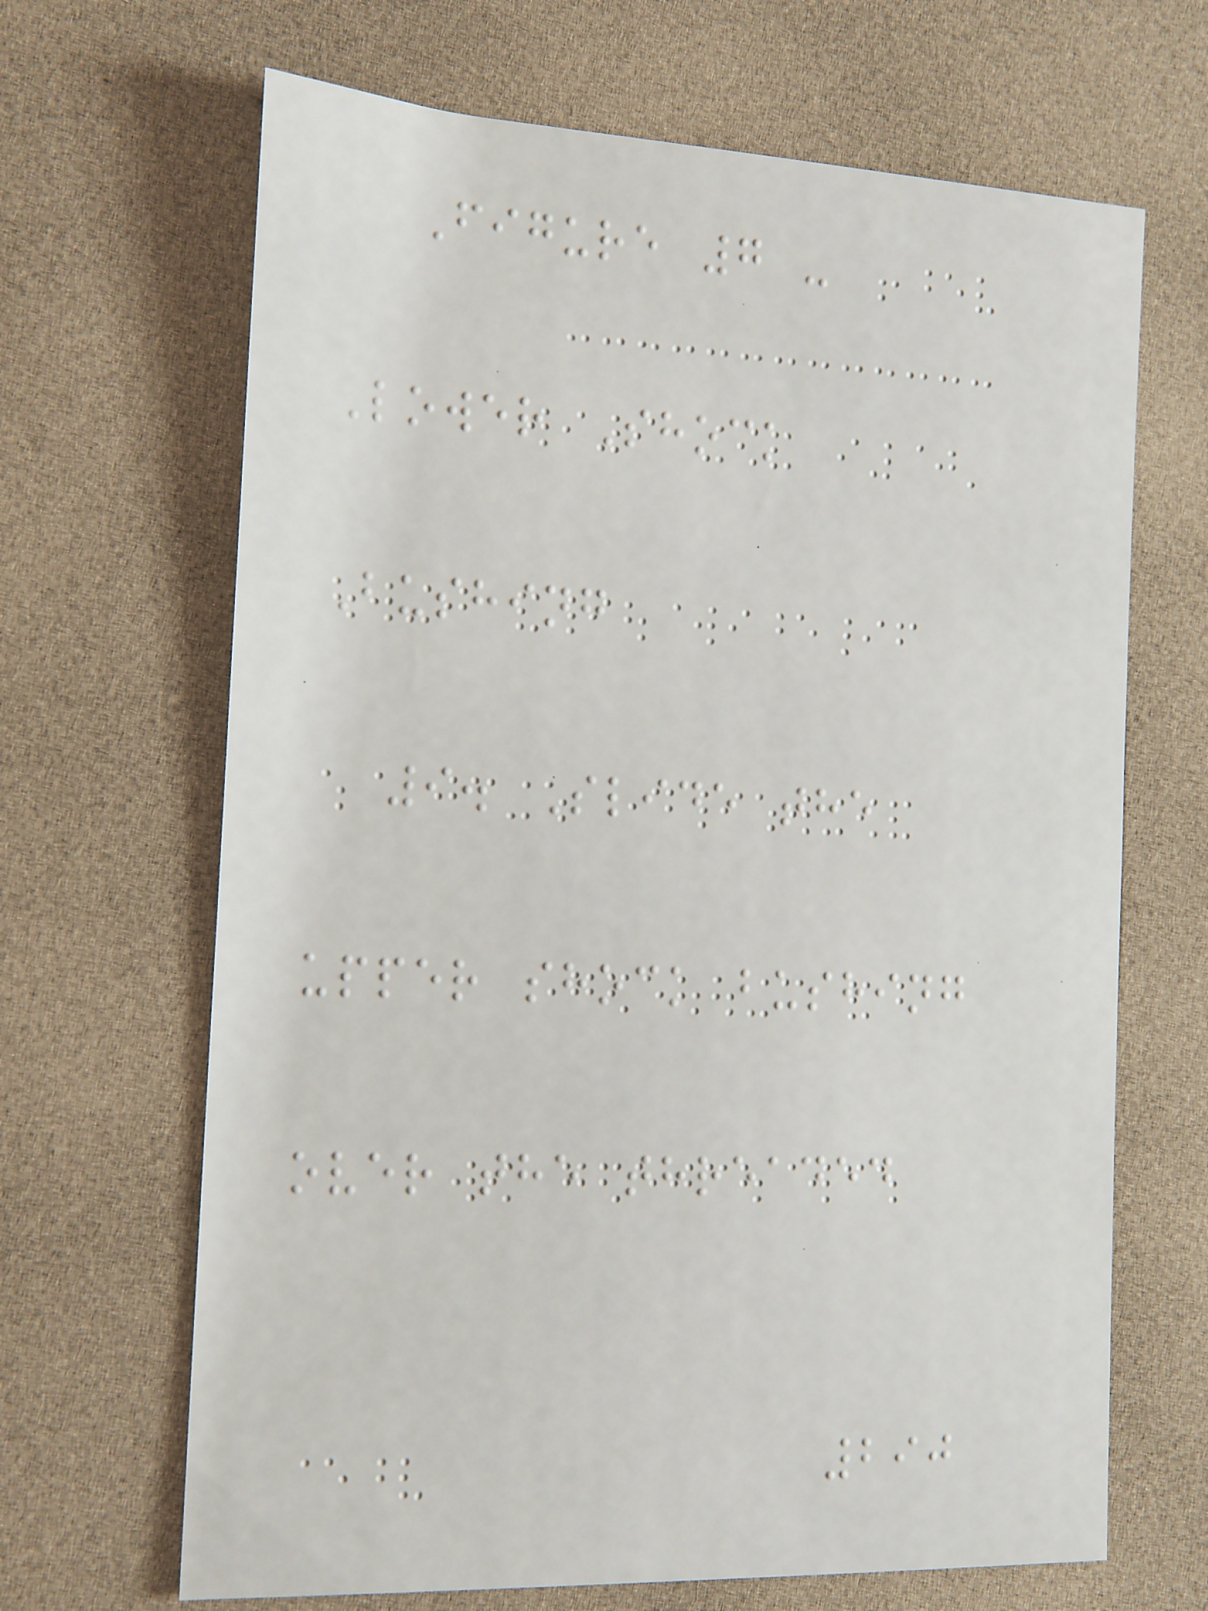Figure 7 -
Lower Shock
Bushing
9. Slide the
upper shock bushing
over the threaded
290
